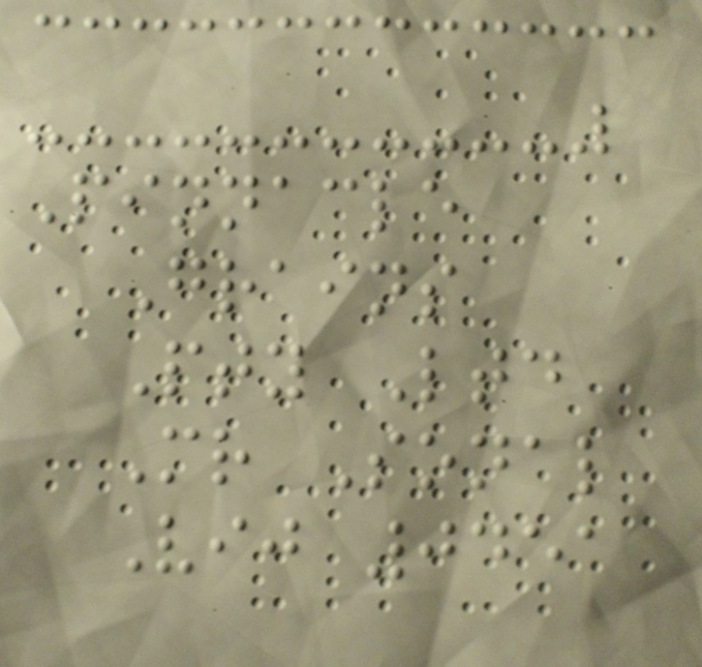Pinnacle
Grains
Pty Ltd
Mr Sonal
Vij 0451
